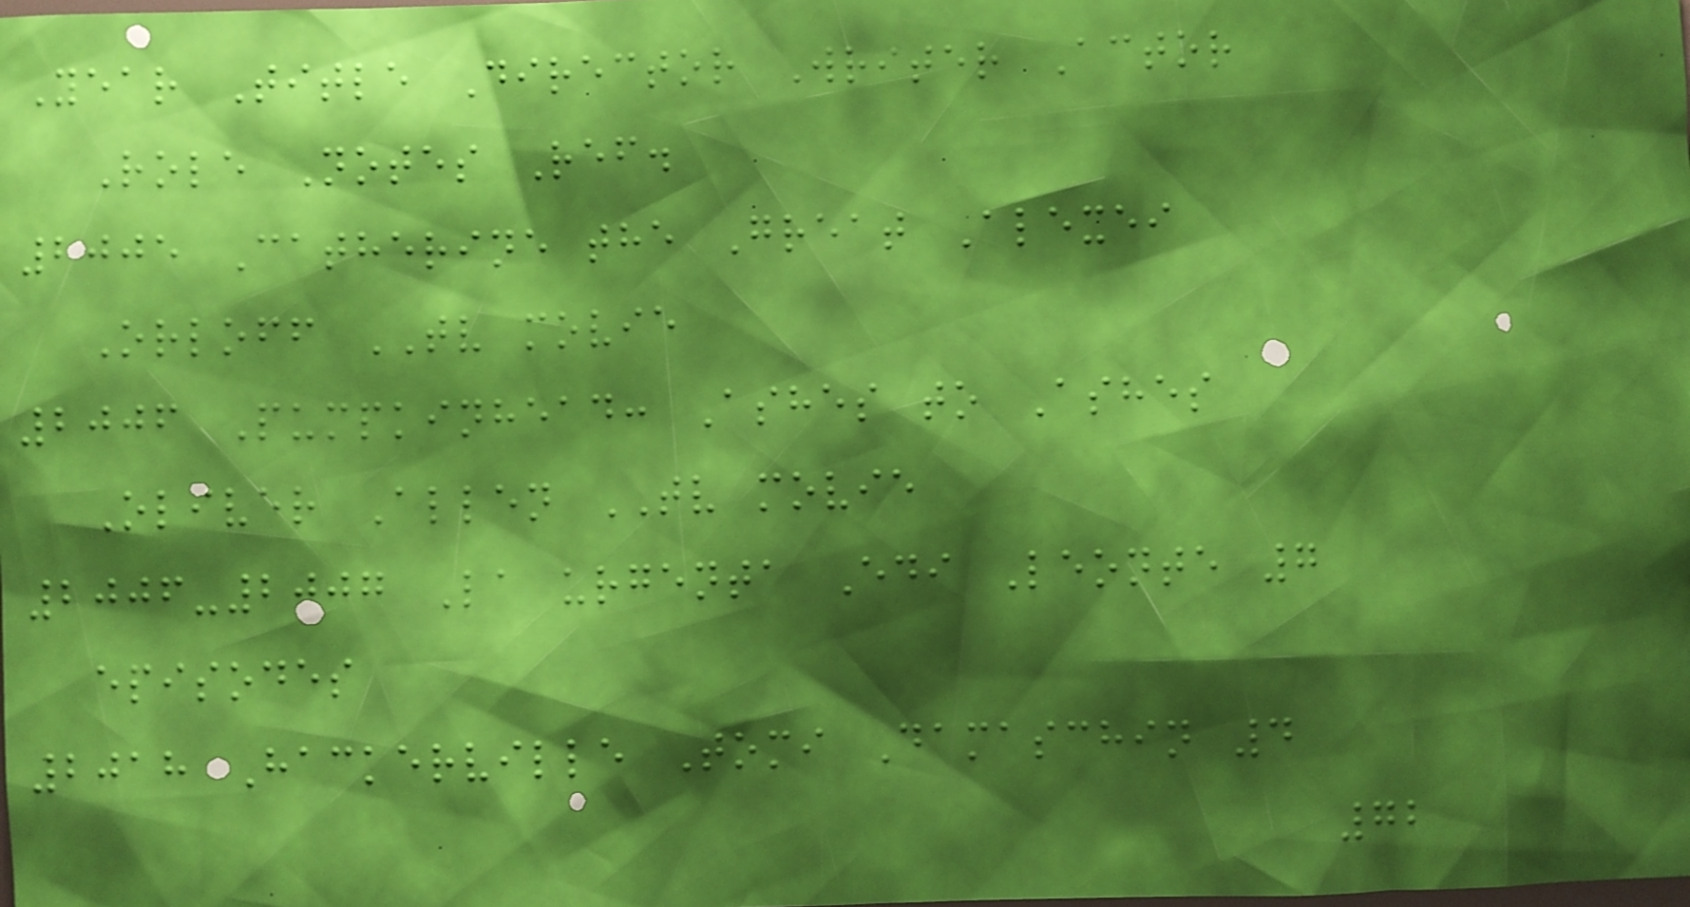Year Title Director Writer Actor
Role Notes Ref.
2005 Catherine the Great Alexei
Orloff TV movie
2006 Pumpkinhead: Ashes to Ashes
Oliver Allen TV movie
2006-2007 La urgenta Edi Leonte 7
episodes
2018 Hackerville Tomi Damaschin 4
72
